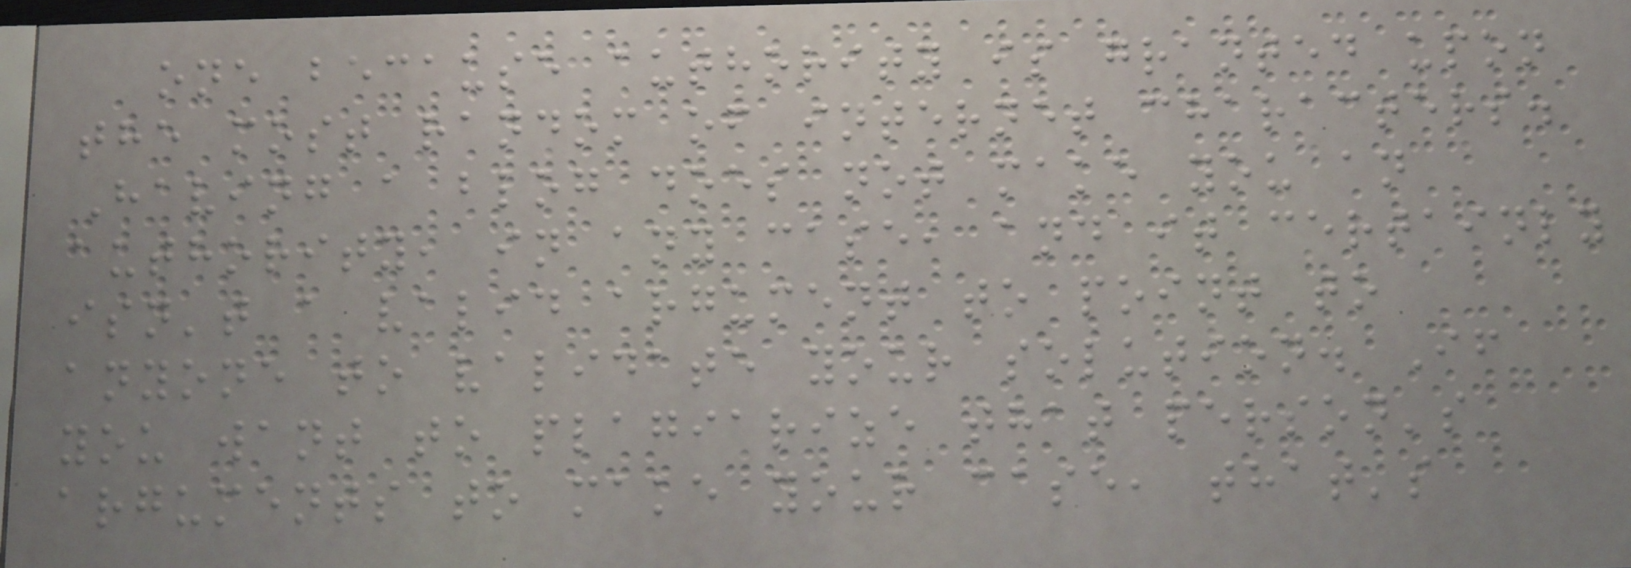one because authority is granted upon
the most random of internet characters.
Having a blog does not make you an
authority, in any case, and it certainly
isn't a valid argument to point to
anyone to validate your solution. If
you want to plagiarize that person's
arguments to make your case, that's
